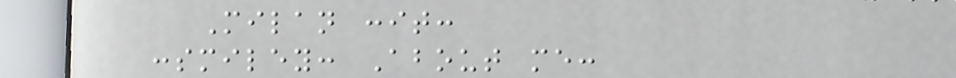Milan :it:
:smiley: About me:
